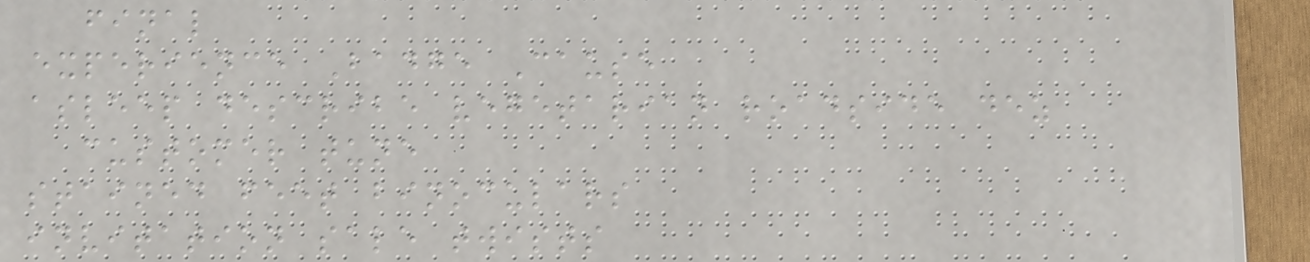final
experience Badge Cause
asleep describe vegetarian roadside dez
customer tune
stained feet binoculars
invitation sale twists
